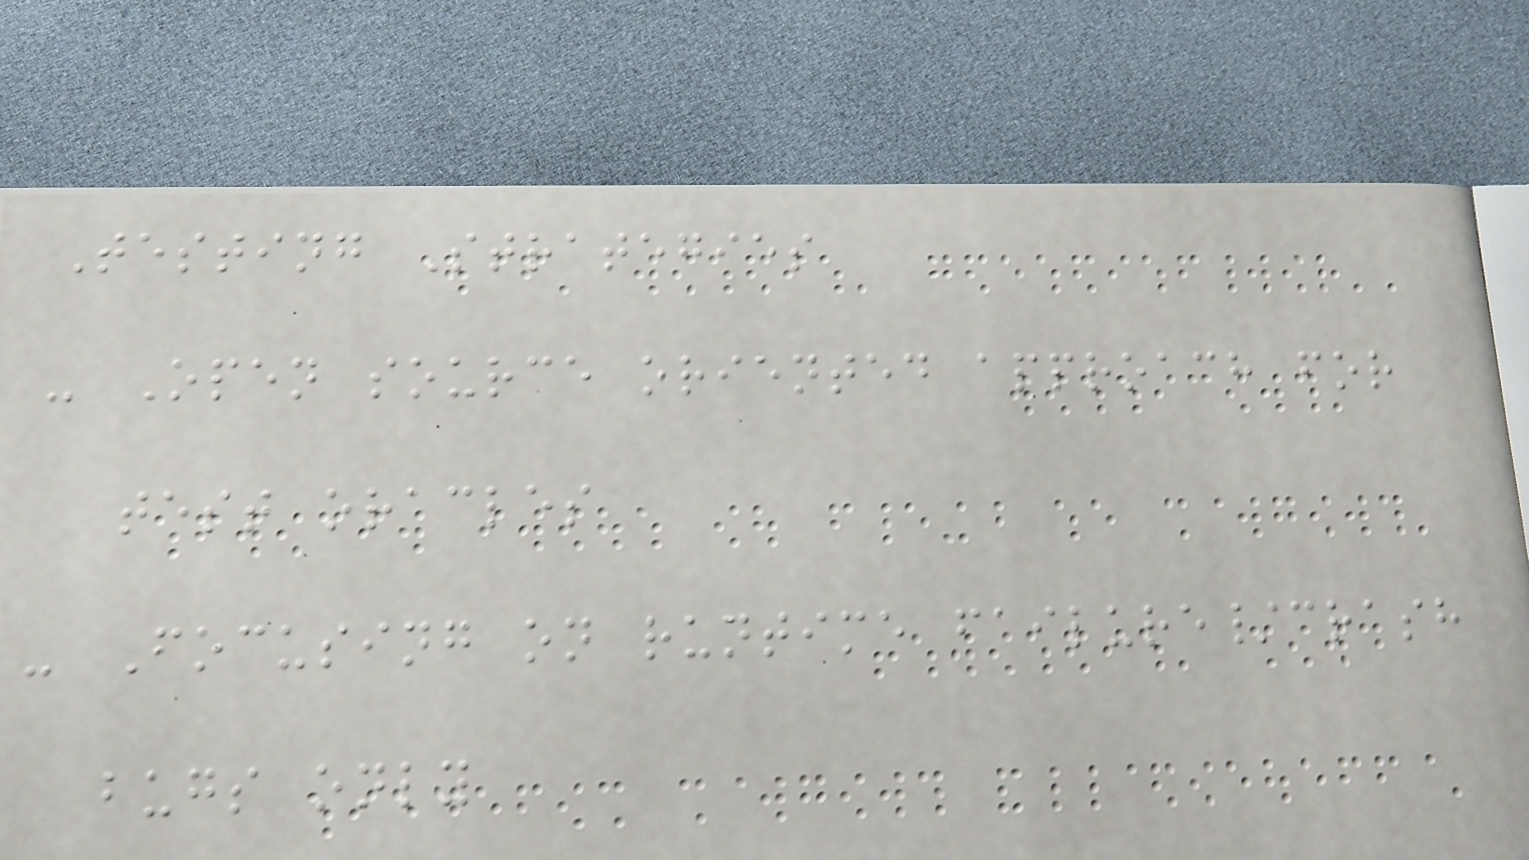Testing Strategies
- Open source oriented approach for
test oracles
- Focusing on runtime failure/crash
bugs only
